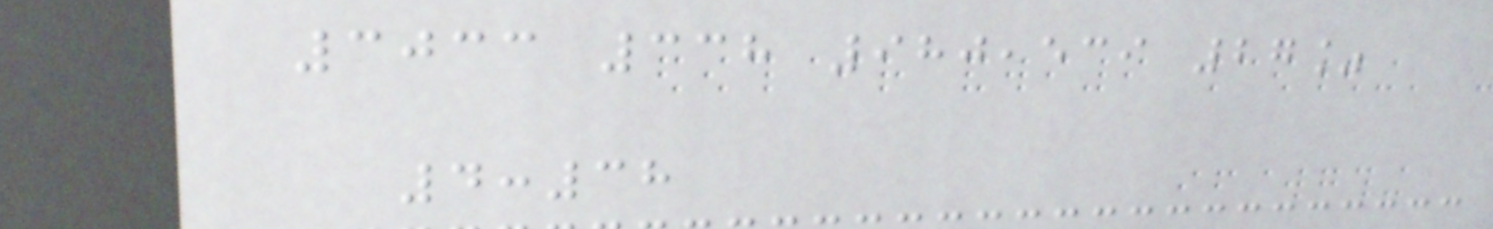3033 338 980,539 27%
4:38
